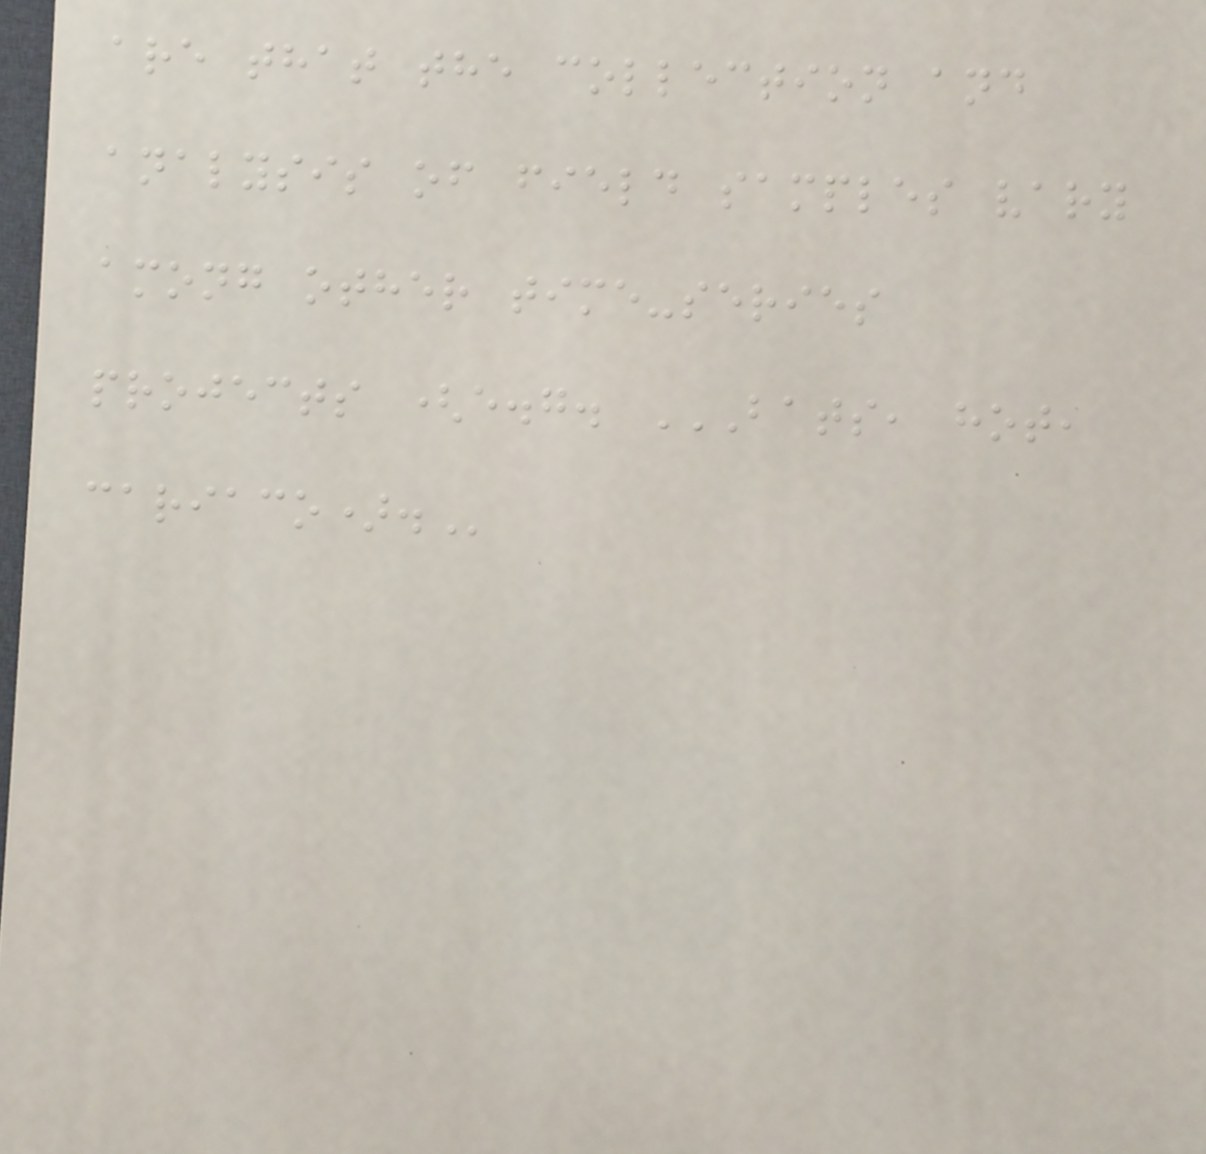are that the collection and
analysis of field samples vary
among other time-series
projects (e.g. BATS, HOT,
CARIACO).
